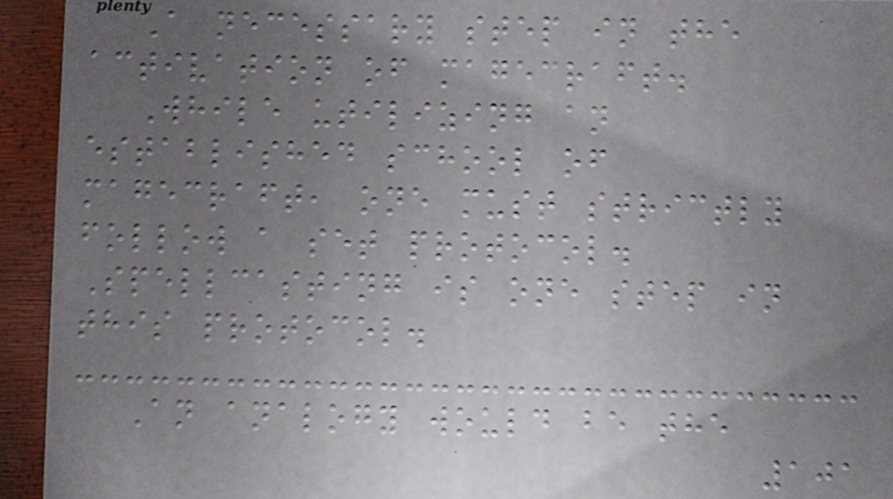A necessary step in the
activation of magecraft.
While utilizing an
established school of
magecraft, one must strictly
follow a set protocol.
Spellcasting is one step in
this protocol.
An analogy would be the
101
